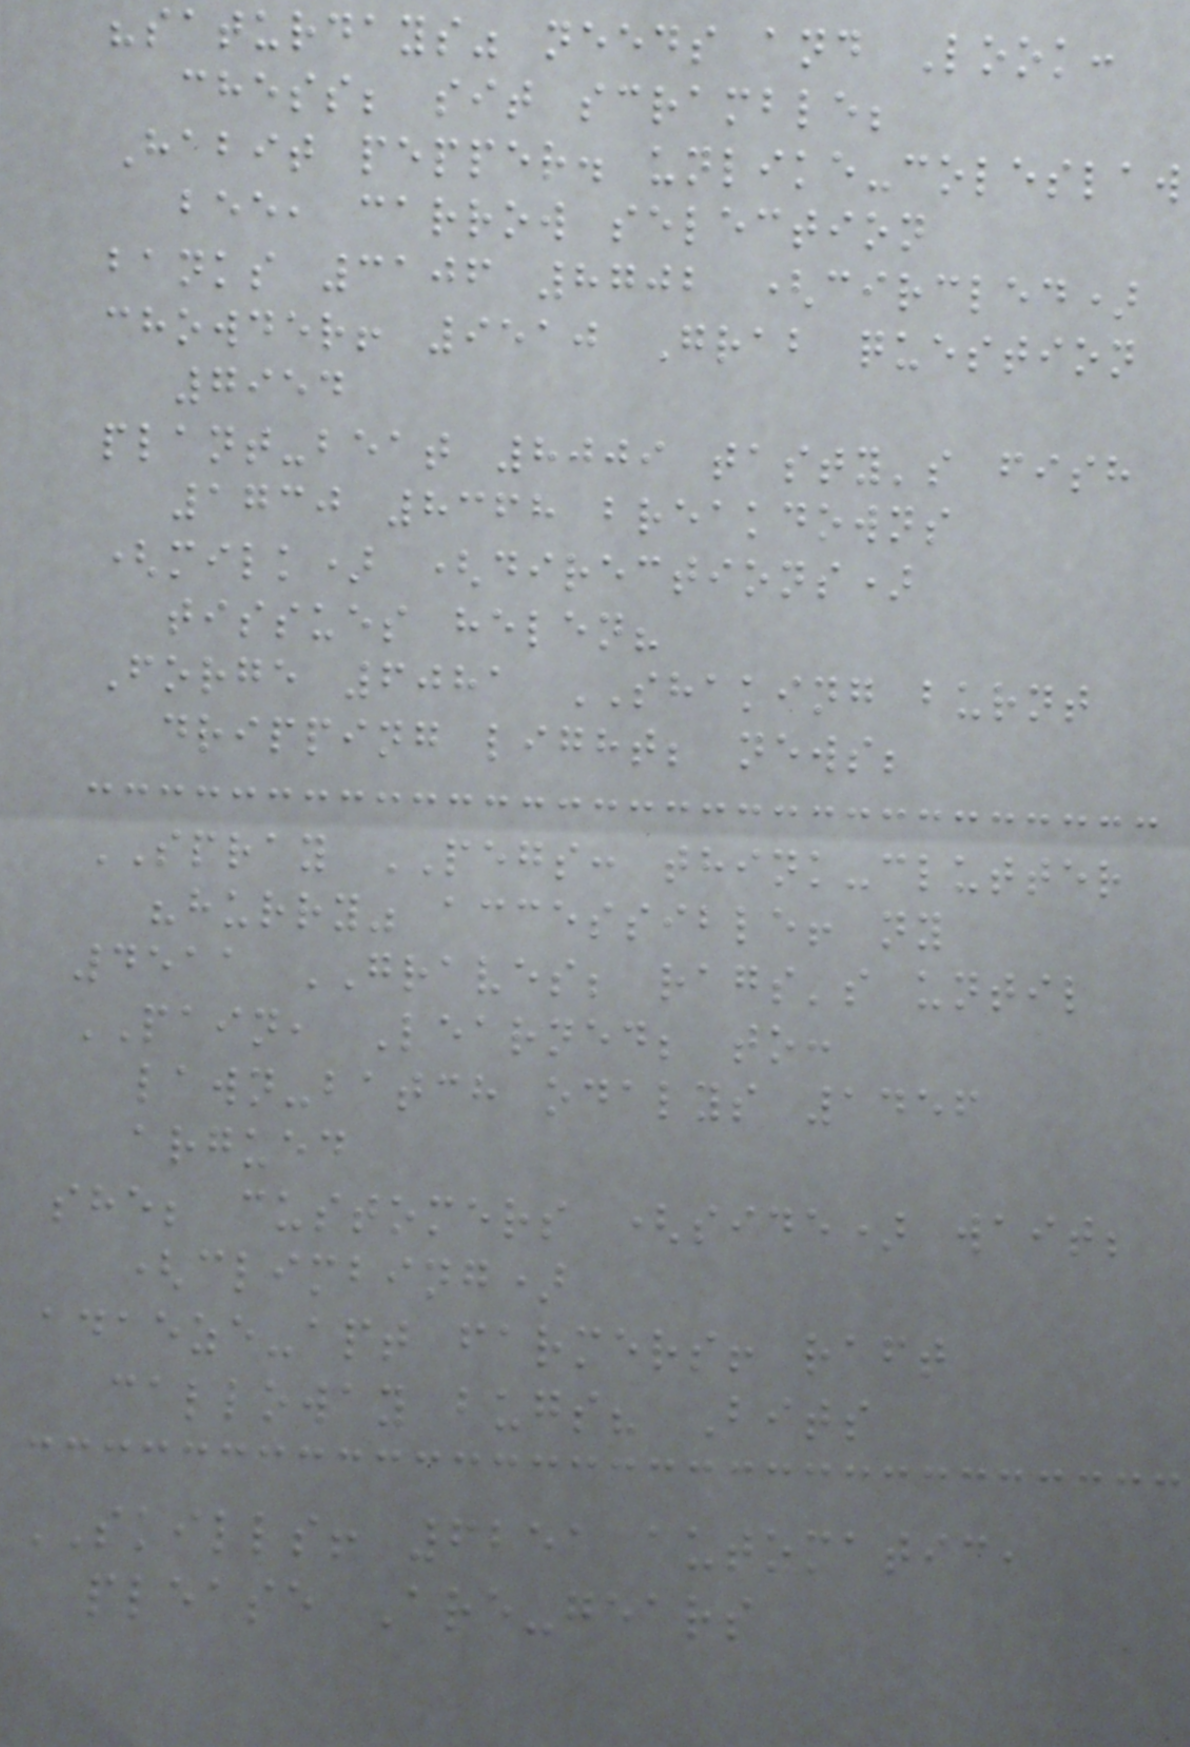"saturdays" needs and Look:
chess; sit scramble;
Habit pepper. unlike-coleslaw
bee, carrow selection
banks 3106 8702 (circled)
chowder! 9510 Grab question
7954
plant-beat 8009 tasty's fish
1730 8368 breakdowns
(milk) (directions)
tissues helen?
Forge 6081 SHAKING burnt
dripping light; news;
SPRAY PEGS: think-clutter
"hurry" accessible! ny
4511 GRAVES; rags's until
PAIN, Learned; to:
lawn-batch odalys 1456
argued
she; customers (side) wait;
(climbing)
adaeze-apt farmers! raft
calloway bugs? Bits
SKILLS! 6251 automatic,
please Are-gears
